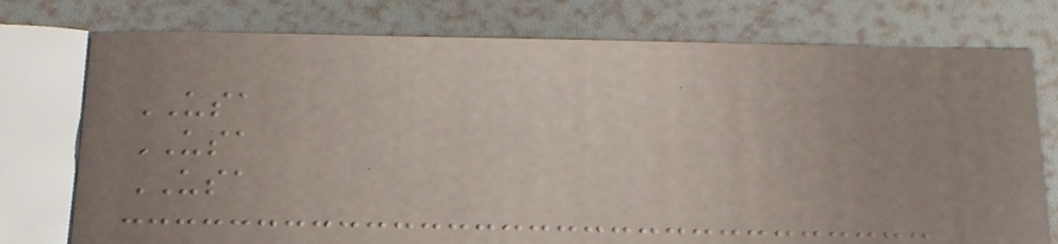USA
USA
USA
